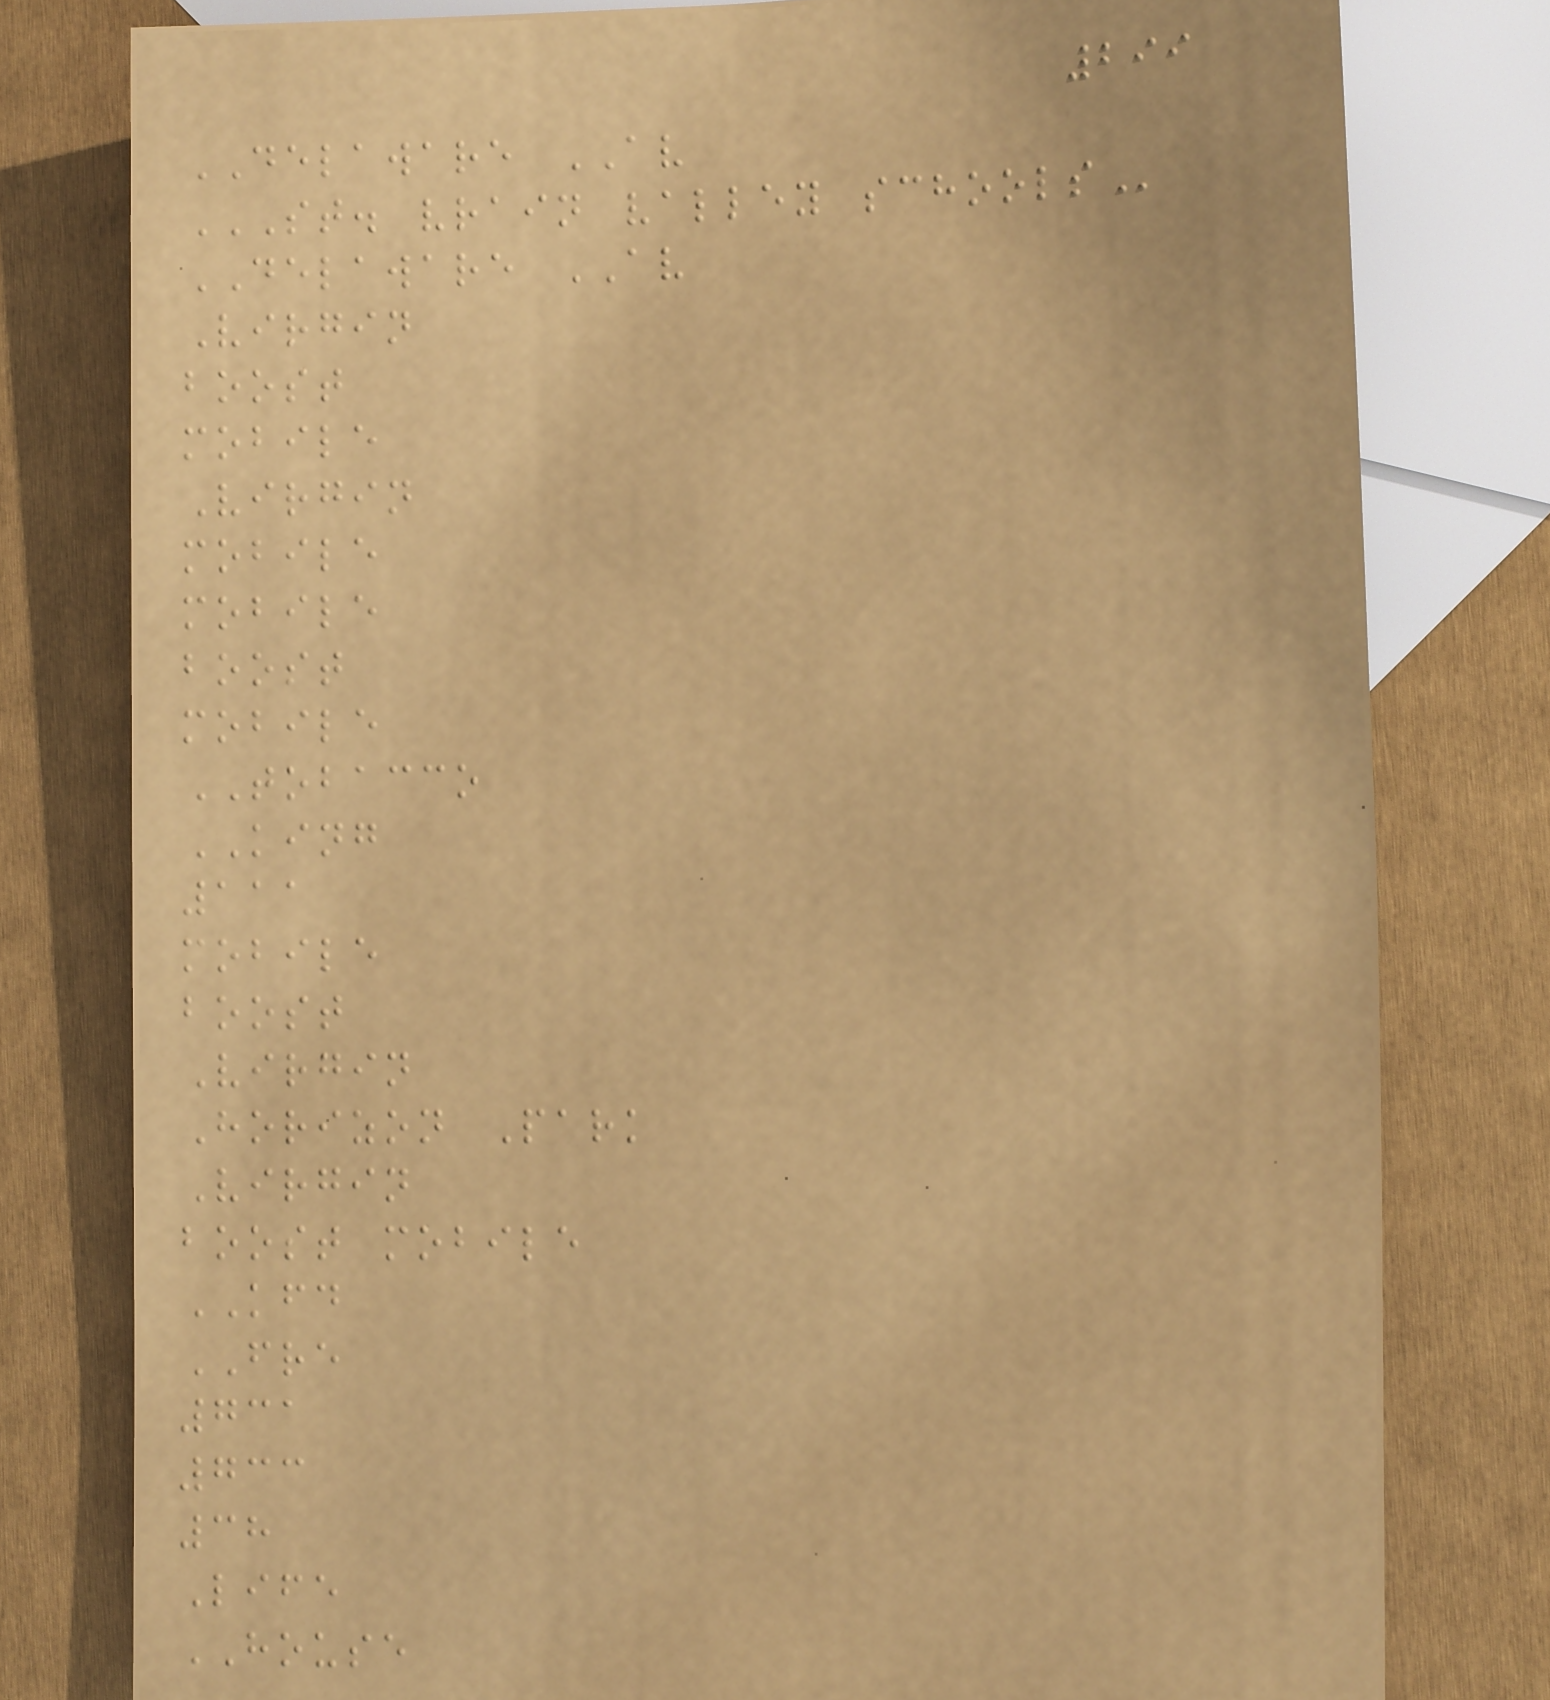299
DELAWARE AV
ST. VRAIN VALLEY SCHOOLS
DELAWARE AV
Virgin
boost
mobile
Virgin
mobile
mobile
boost
mobile
TOBACCO
KING
111
mobile
boost
Virgin
Horizon Park
Virgin
boost mobile
KFD
FRE
731
733
38
Life
HOUSE
